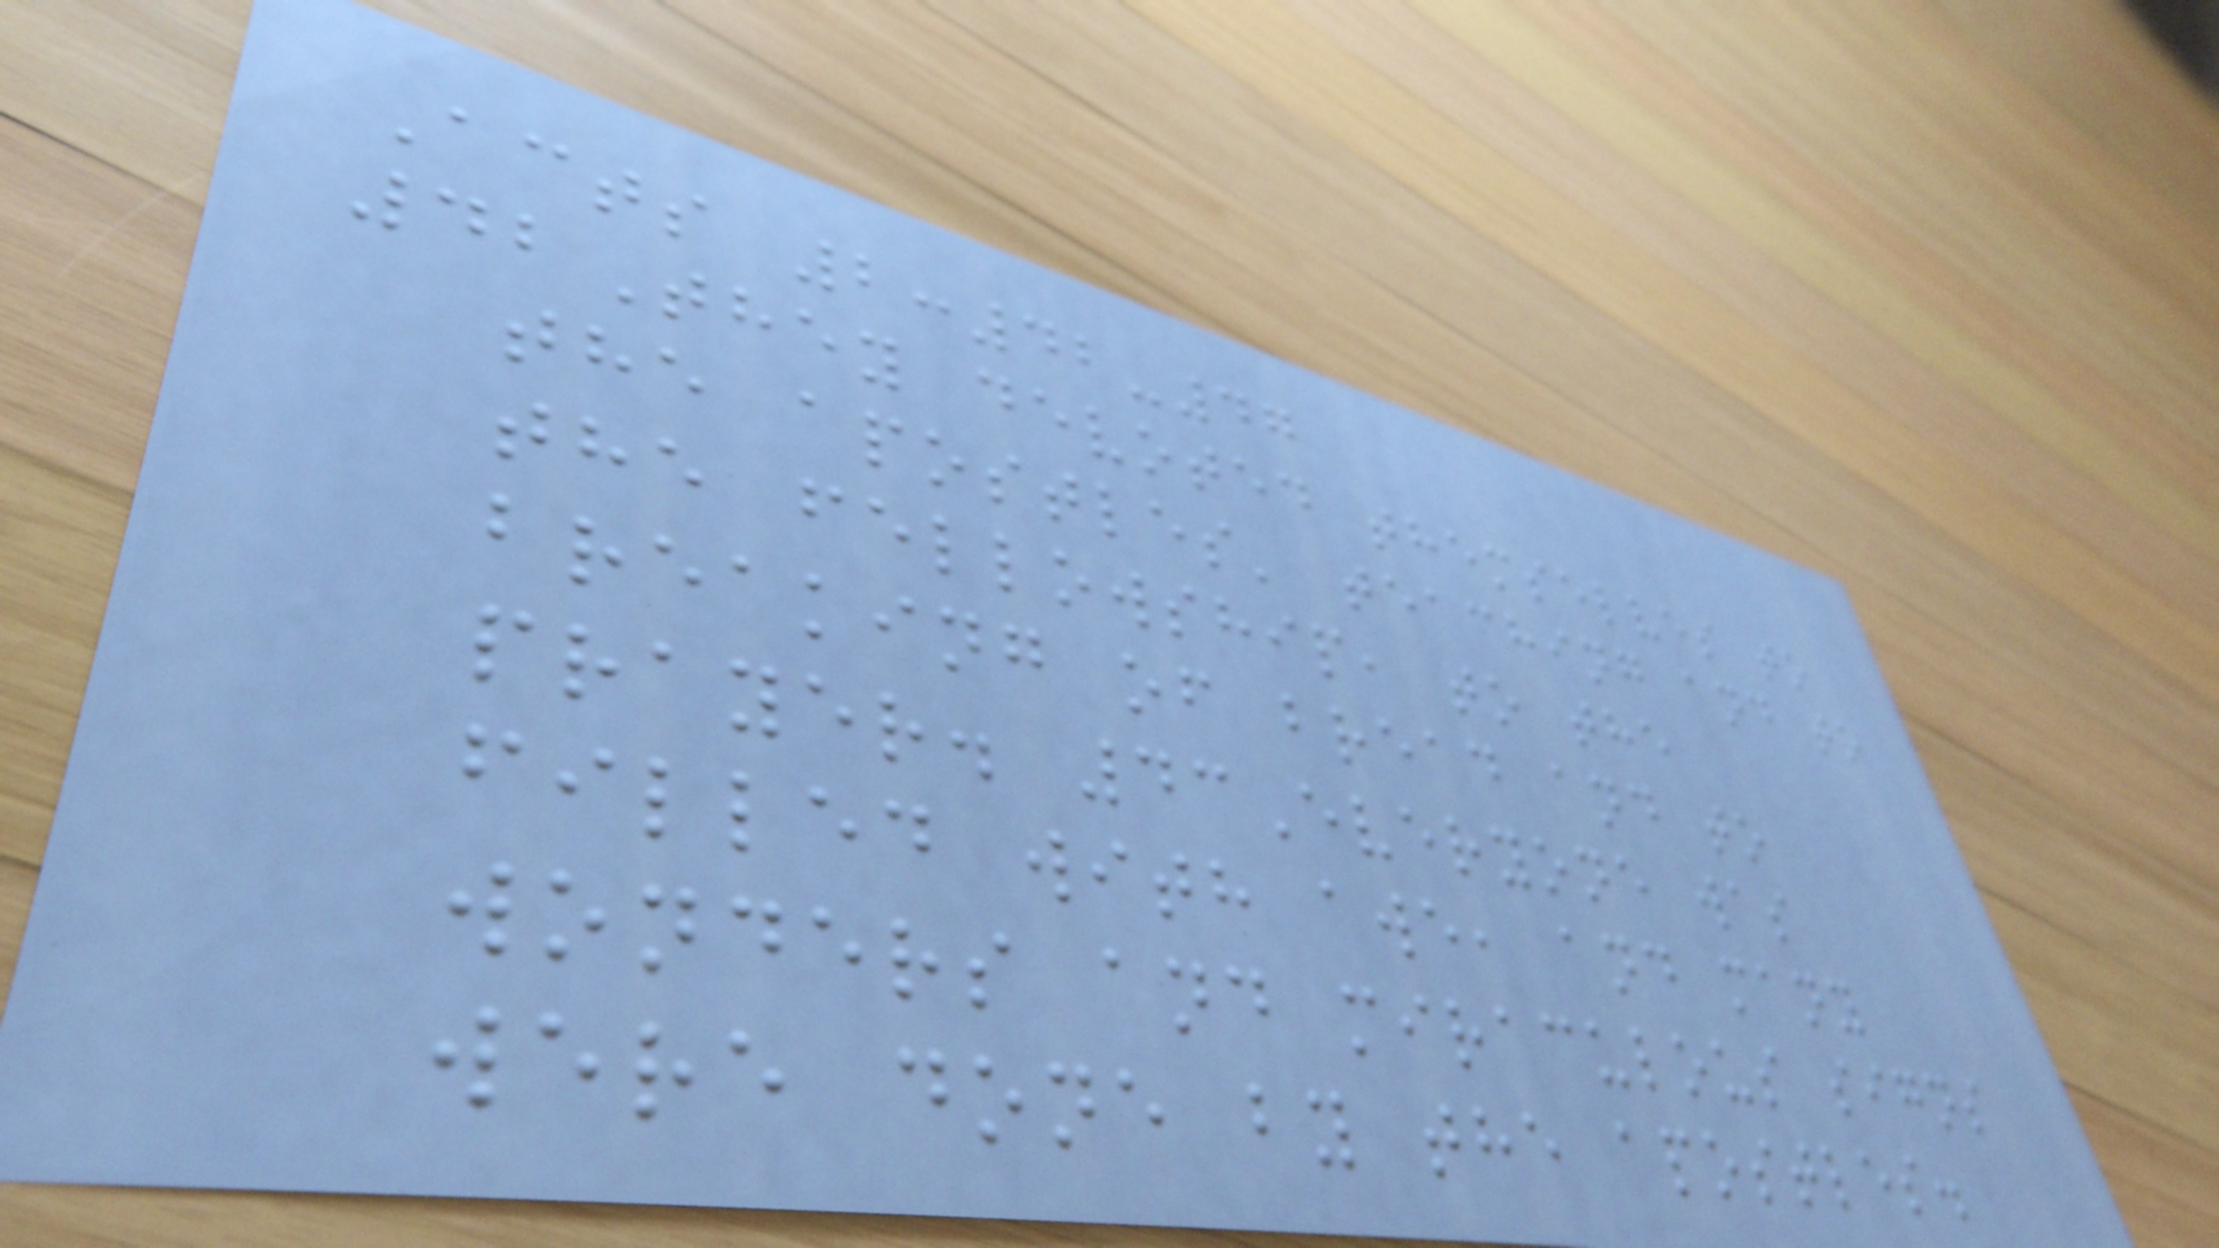Acts 2:42-47
42They devoted themselves to
the apostles' teaching and to
the fellowship, to the
breaking of bread and to
prayer. 43Everyone was
filled with awe, and many
wonders and miraculous signs
were done by the apostles.
